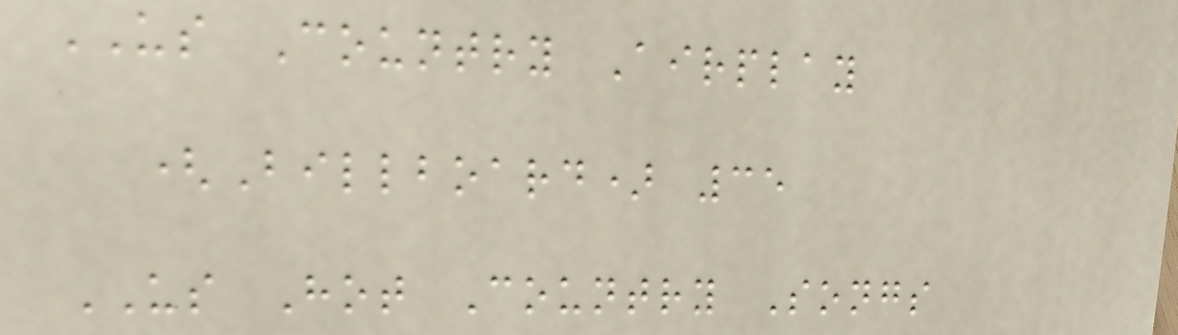US Country Airplay
(Billboard) 35
US Hot Country Songs
